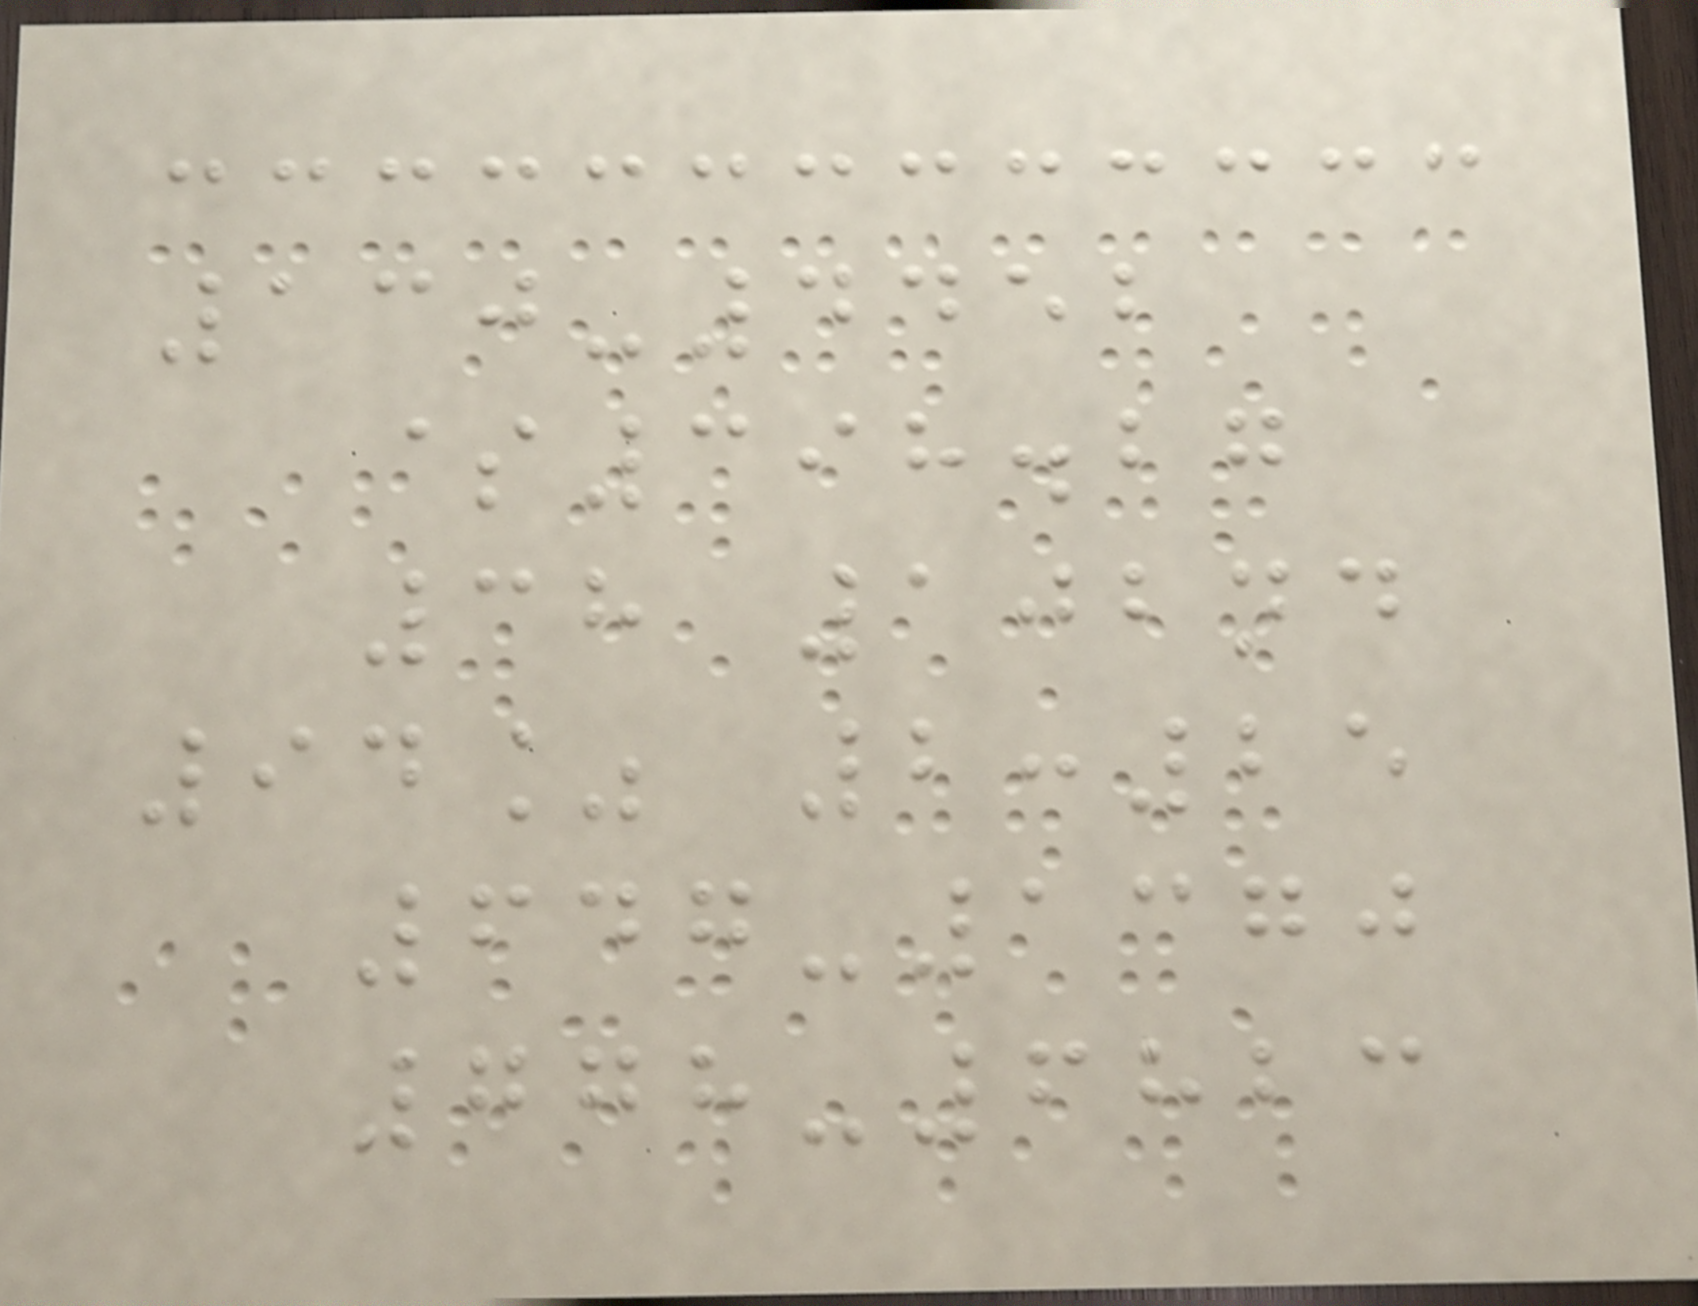130-4452
$398.27
38 102nd
94% 2:25
647-1370
778-6823
